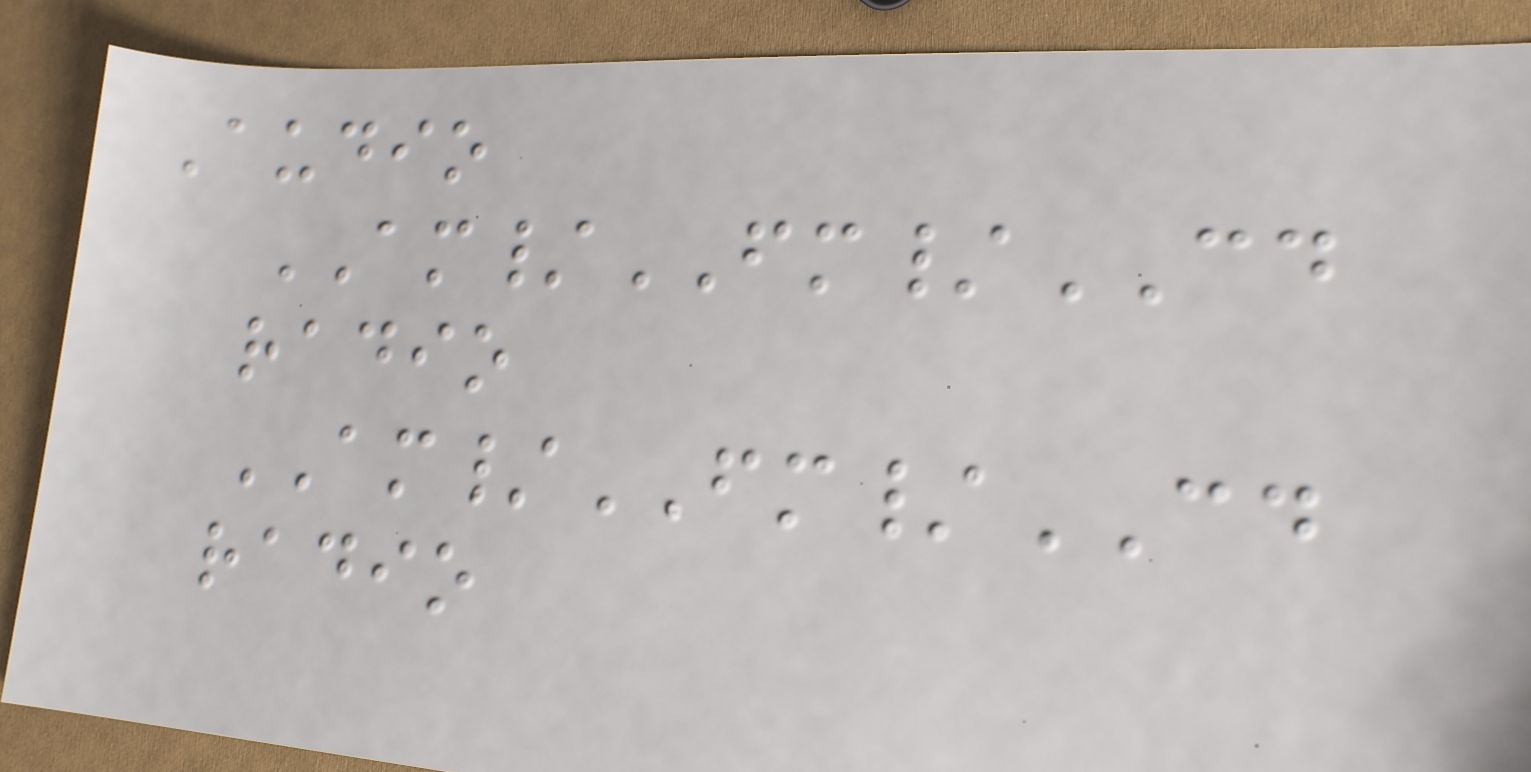Audio
AM/FM/CD
radio
AM/FM/CD
radio
